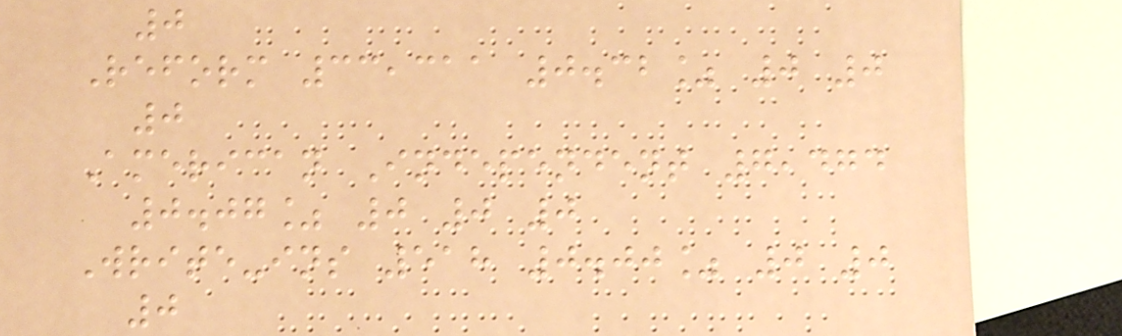0
Reform 33,311 0.32% 0 0
0
American Independent 7,474
0.07% 0 0 0
Write-ins 518 0.00% 0 0
0
